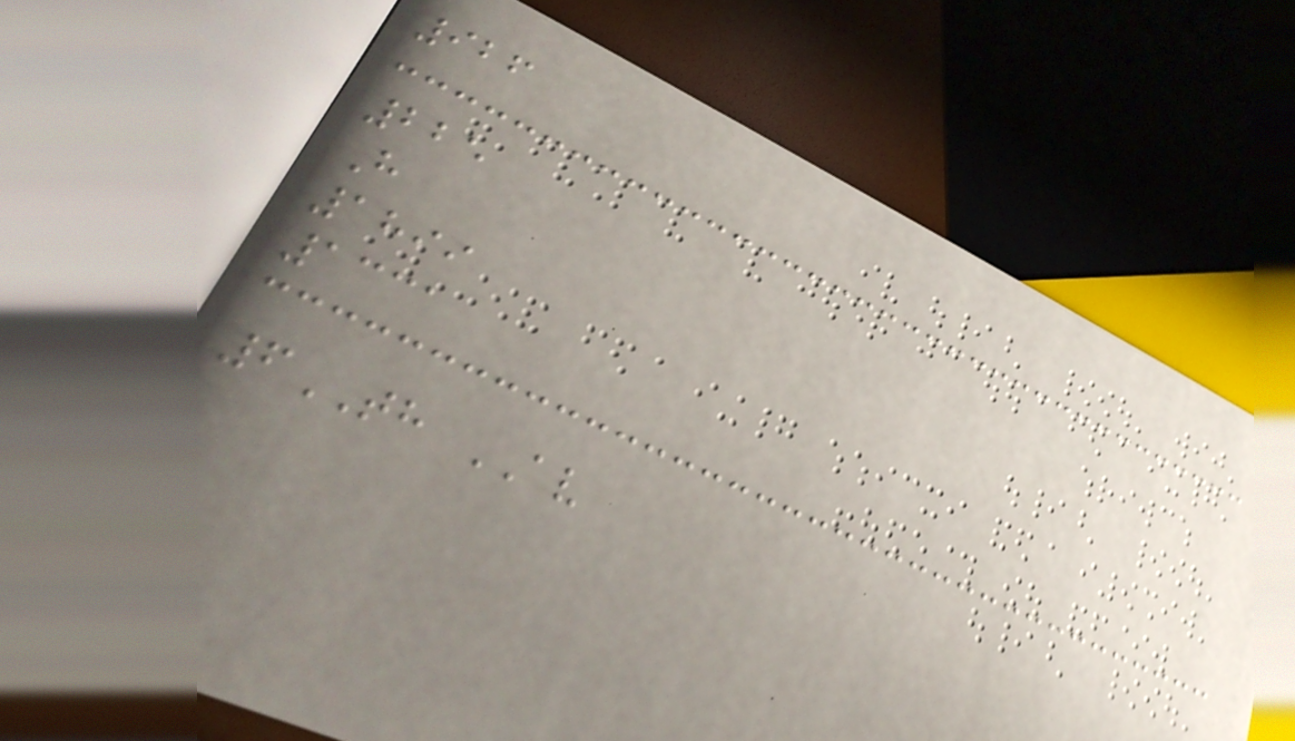926
225
H
1899
1331
6TH AV
